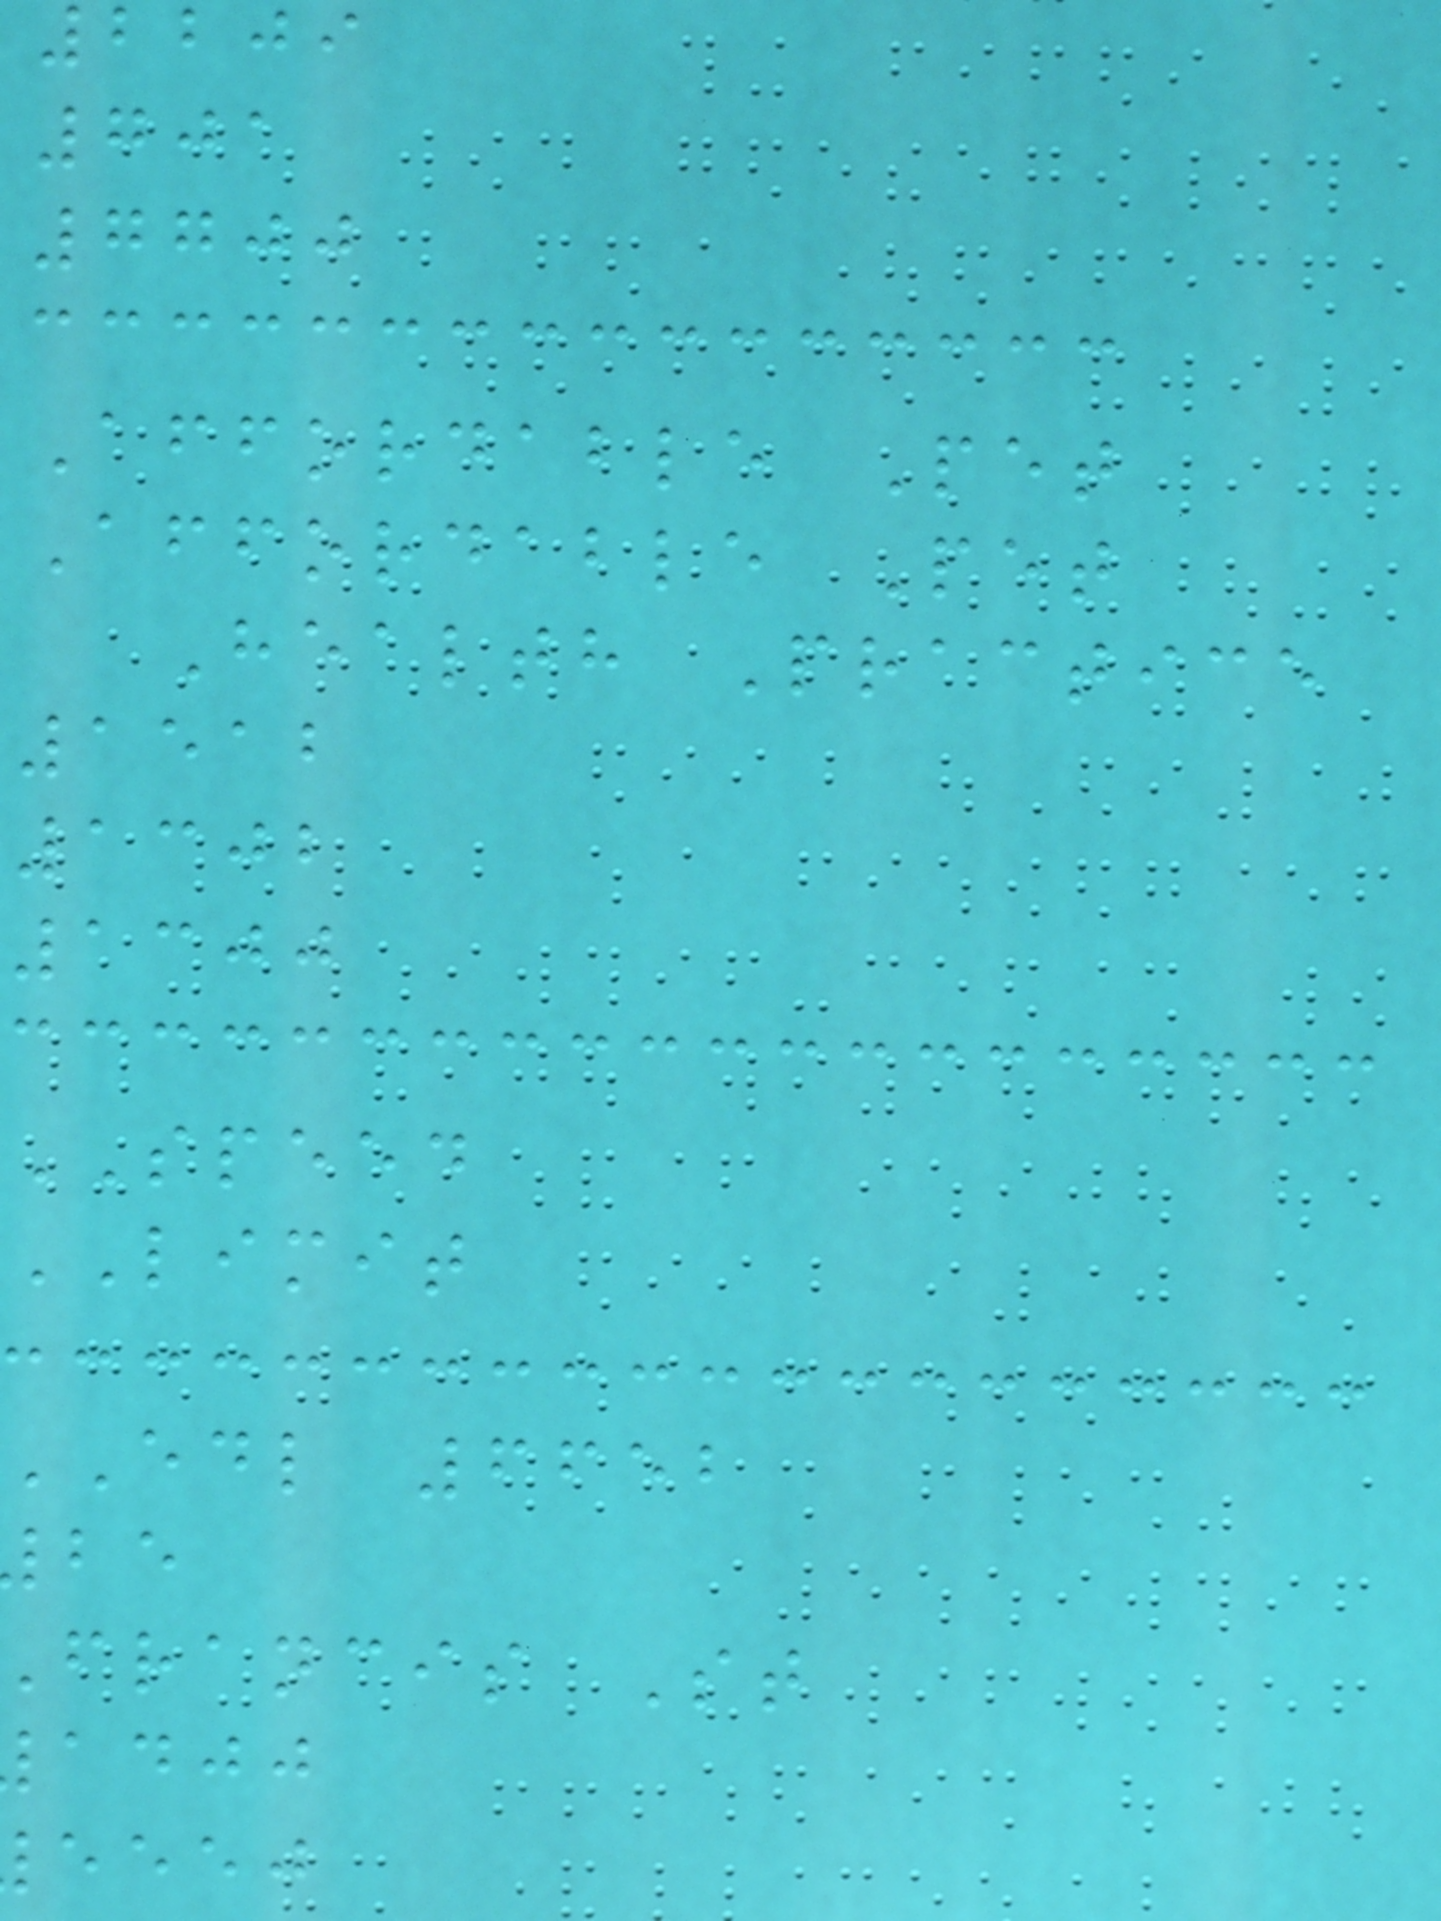2209
701
7700
Affordable Pet
Affordable Pet
Health Practice
1512
1302
1300
SPEED
LIMIT
edl 6652
francis St
adjj
eeej
